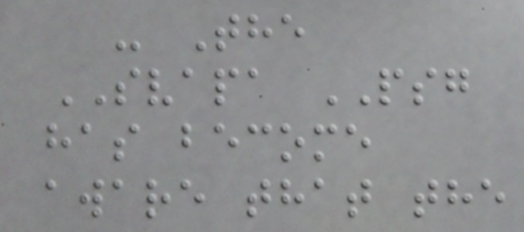- The
SVAPA PSG
has become
aware that the
